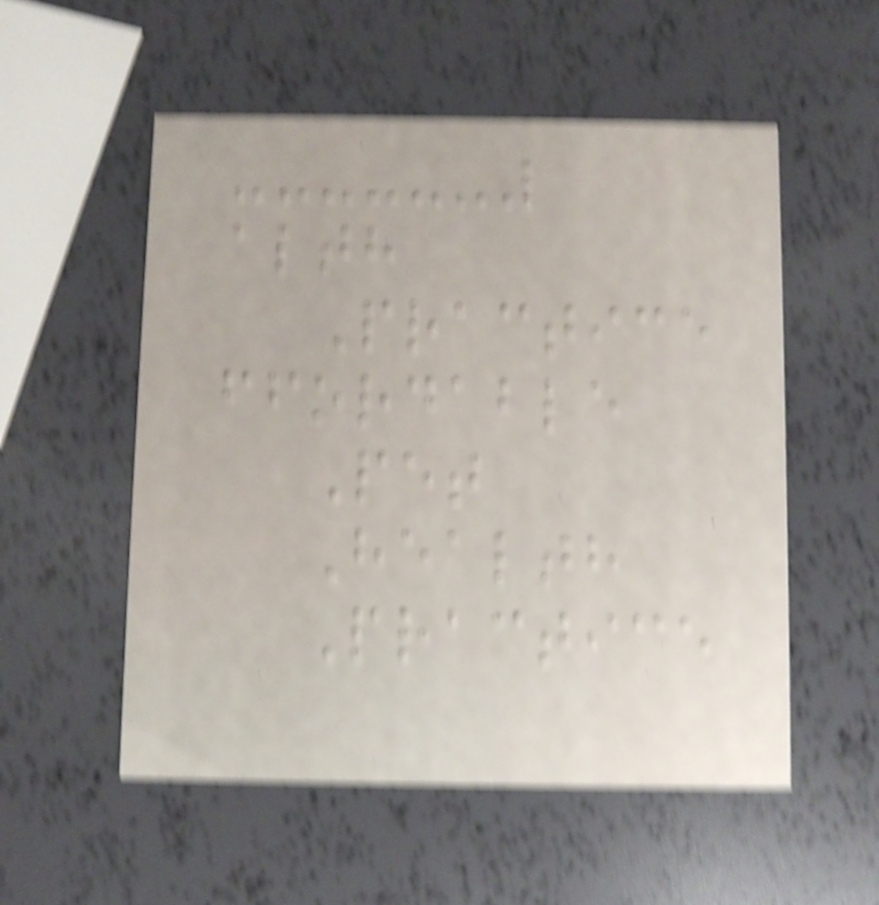alth
Practice
ffordable
Pet
Health
Practice
